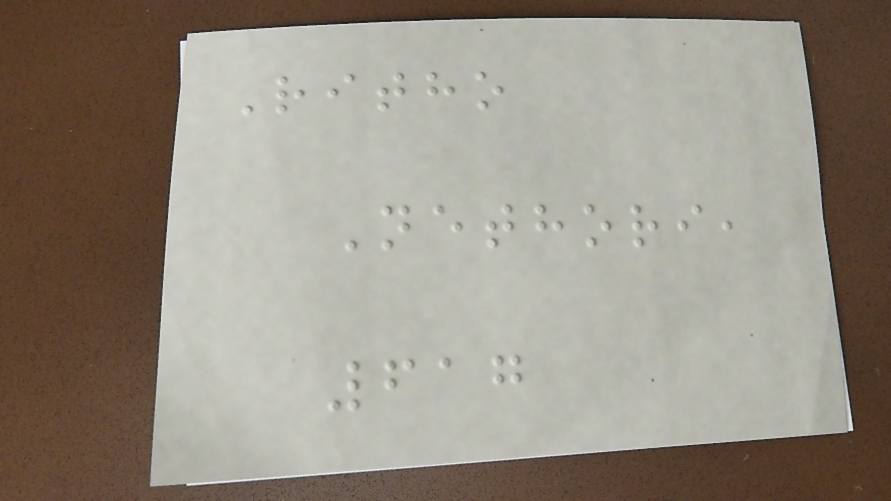Ritho
Nethori,
617
